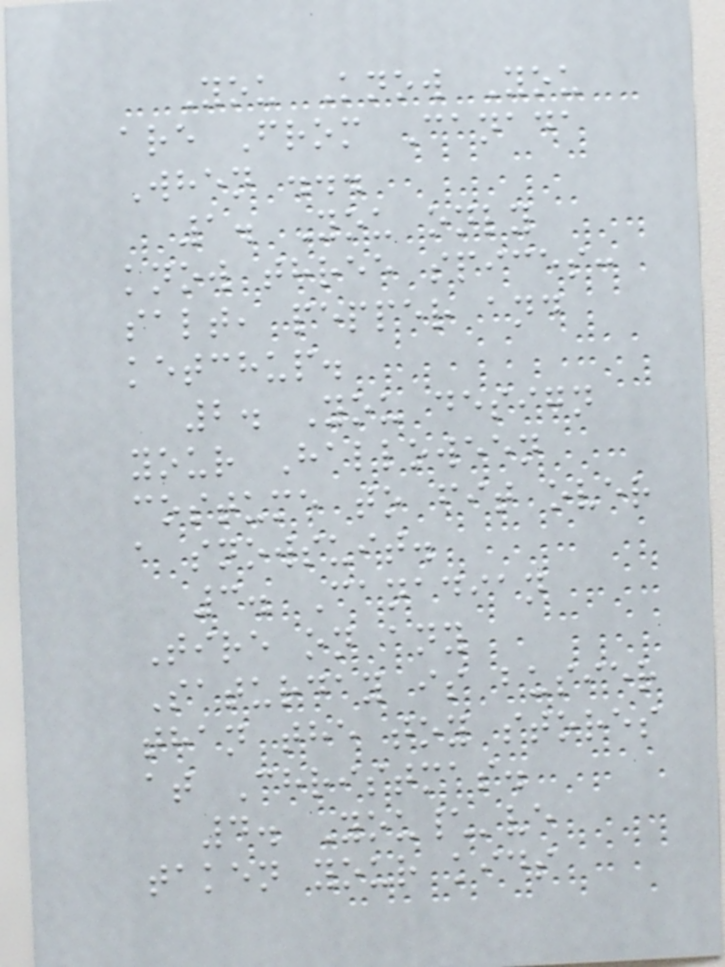You Know You
are From Canada
When ...
1. You only
know three spices:
salt, pepper and
ketchup.
2. You design
your Halloween
costume to fit over
a snowsuit.
3. Canadian
Tire on any
Saturday is busier
than the toy stores
at Christmas.
4. You\'ve
taken your kids
